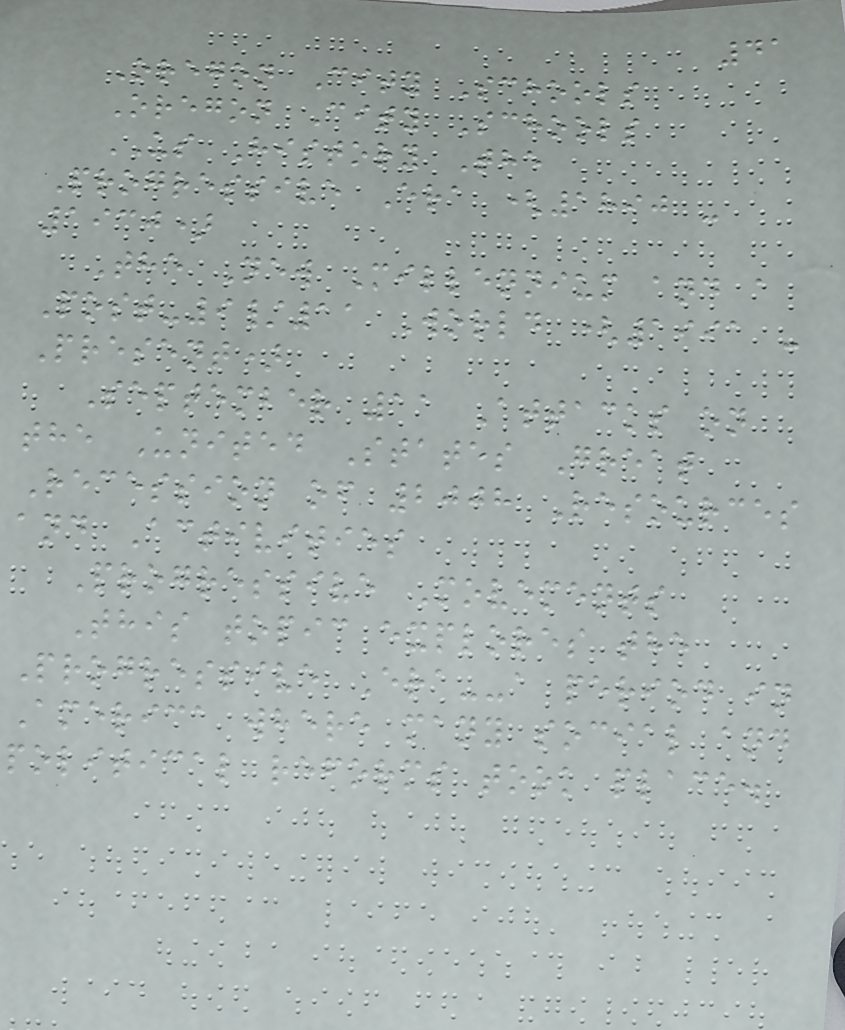41
Oregon City Schools
Oregon City Schools
US History The
Progressive Era (1890 -
1930)
The New Millennium and a
Post-9/11 World (1991 -
Present)
September 11 Attacks on
the United States Great
Recession of 2008 Resources
and Activities
Progressive Movements
This topic explores the
Progressive Era--a period in
America where many social and
political reforms took place.
